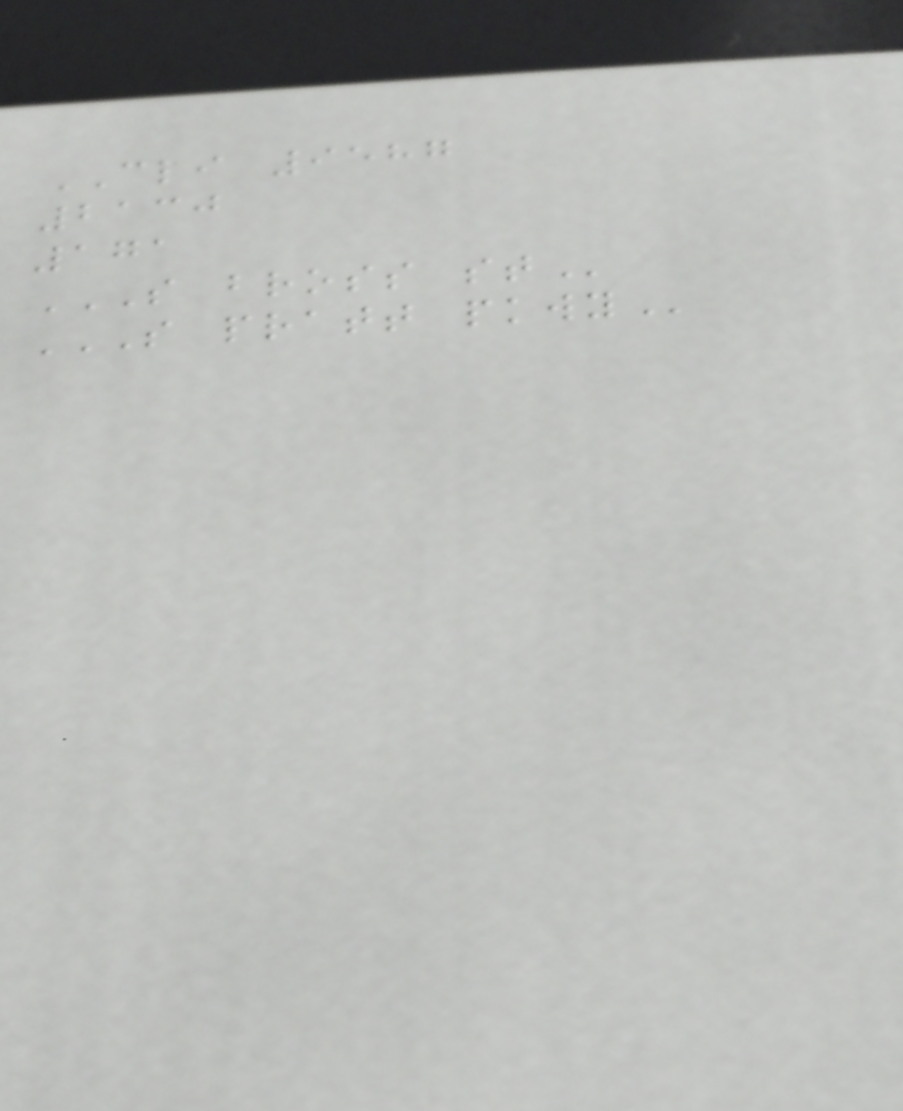CLI 9587
2130
171
S BROSS ST
S PRATT PKWY
